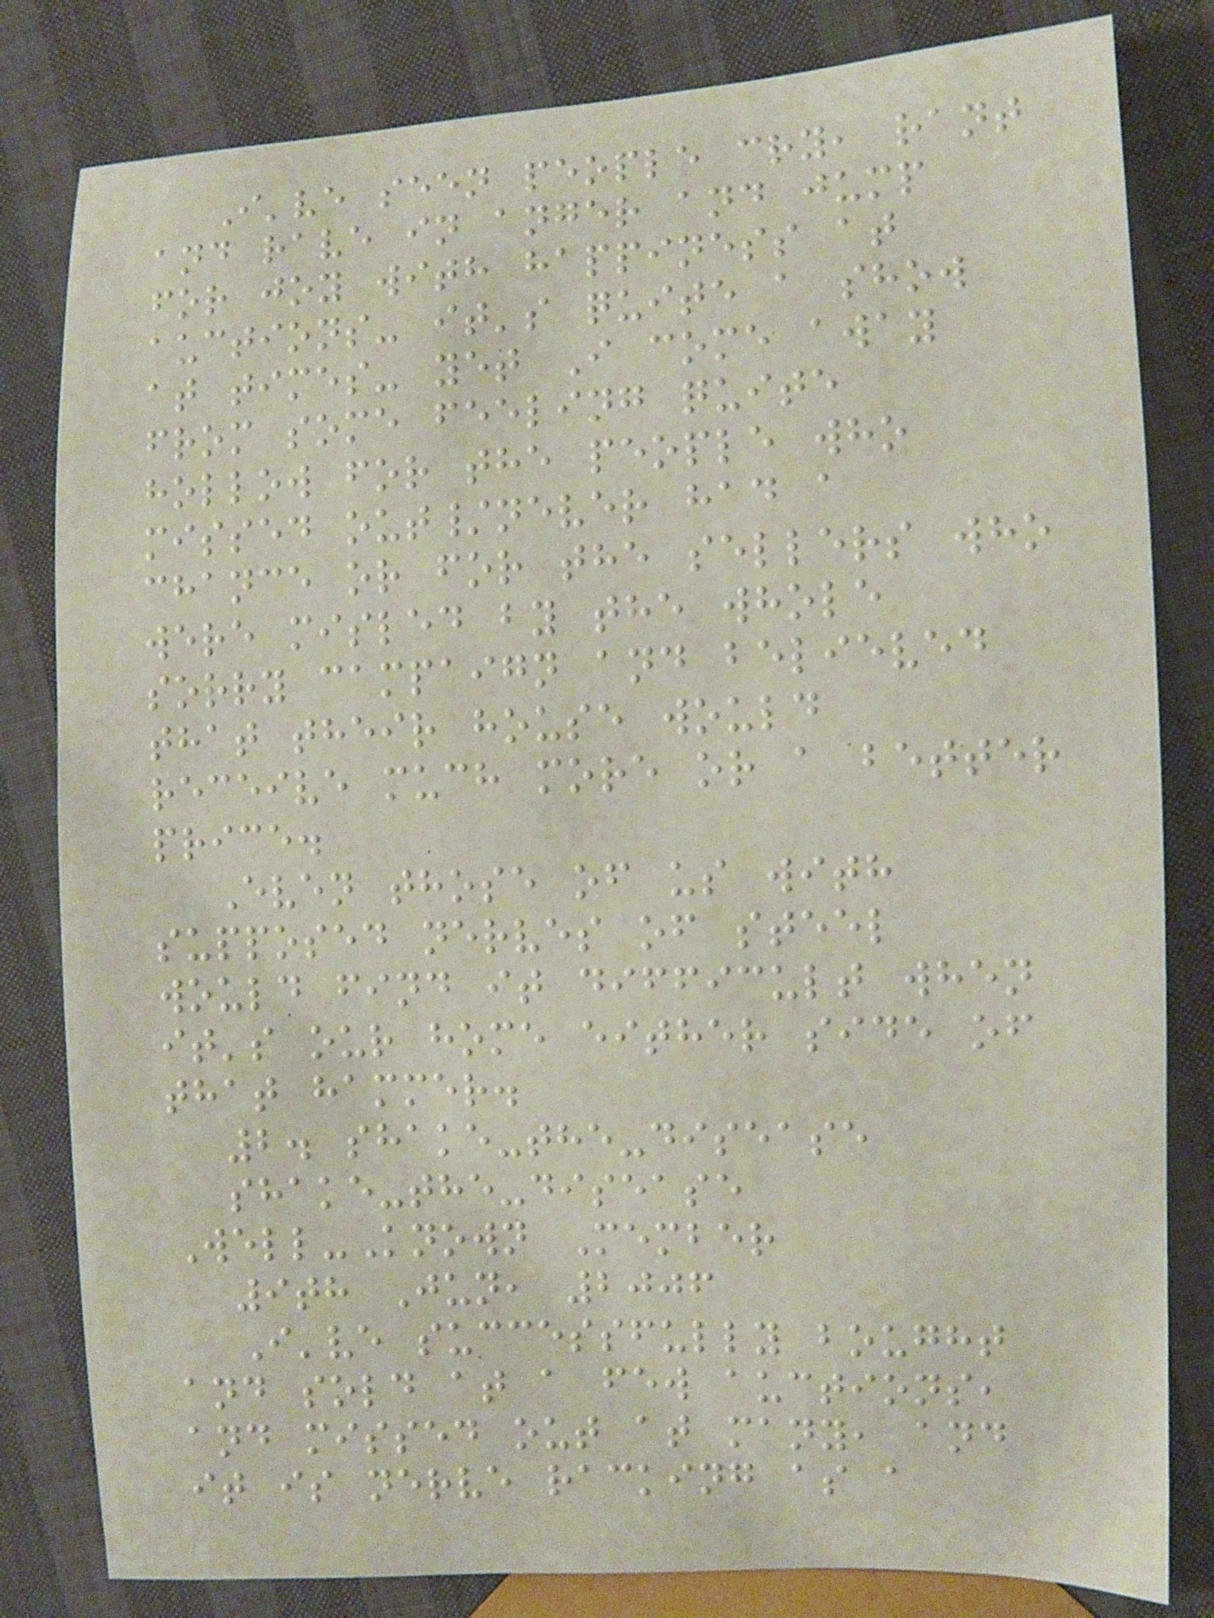I've seen people cry, rant
and rave in anger and jump
for joy with happiness at
auctions- it's quite a show
at times- yet I come away
from some feeling quite
hollow for the people who
missed out/never had a
chance or for the sellers who
were misled by the whole
sorry campaign and believed
that their house would
receive much more or a better
price.
Even those of us with
supposed nerves of steel
would find it difficult when
it's our home either side of
that hammer.
2. shake-the-disease
shake-the-disease
Well-Known Member
9th Jun, 2006
I've successfully bought
and sold at a few auctions,
and missed out at many, and
it is nerve racking as a
